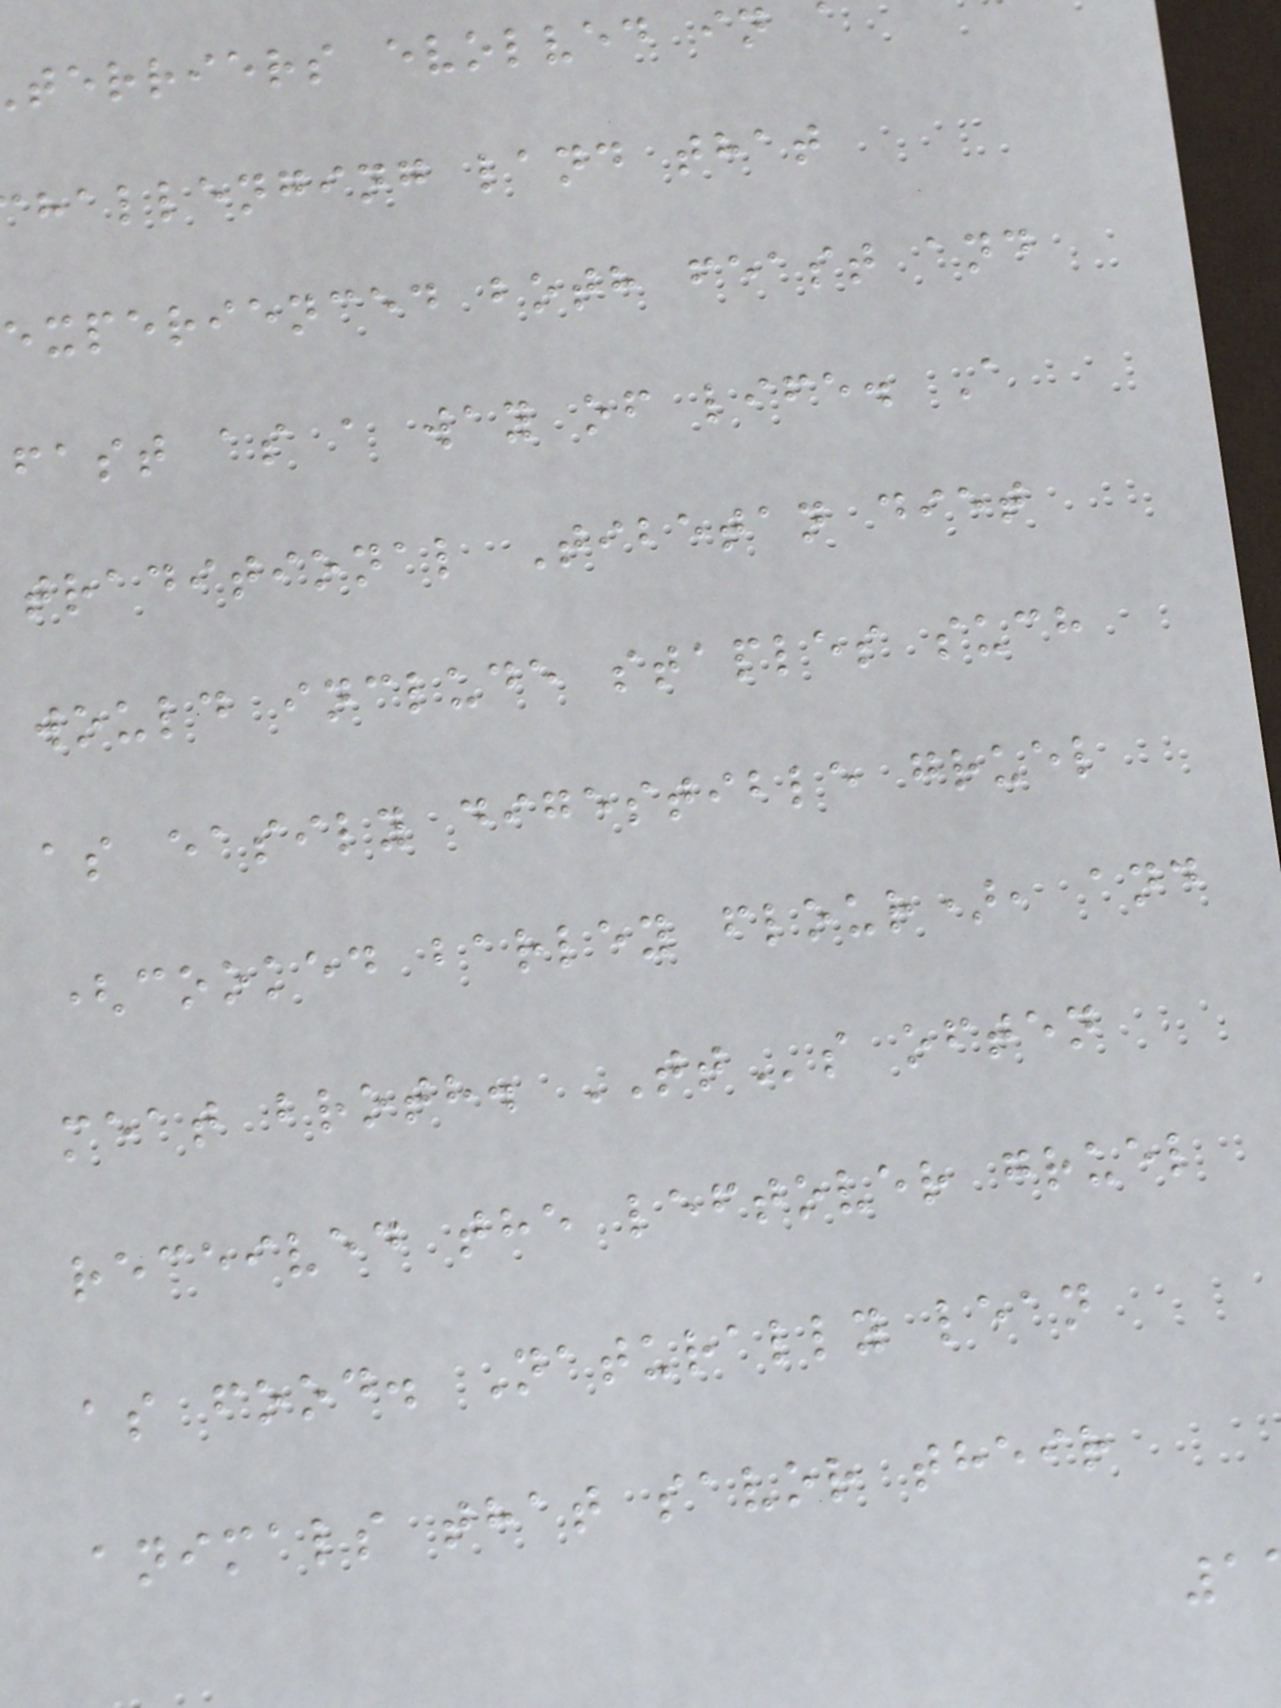terriers evolved in
hallenging land that
experienced both feast and
fast as a way of life. A
traditional Tibetan diet
would include staples such
as easily digestible gruel
(cooked barley flour), and
meat broth. TTs often
received the leftover gruel
as food. Naturally lean
animals that savor their
